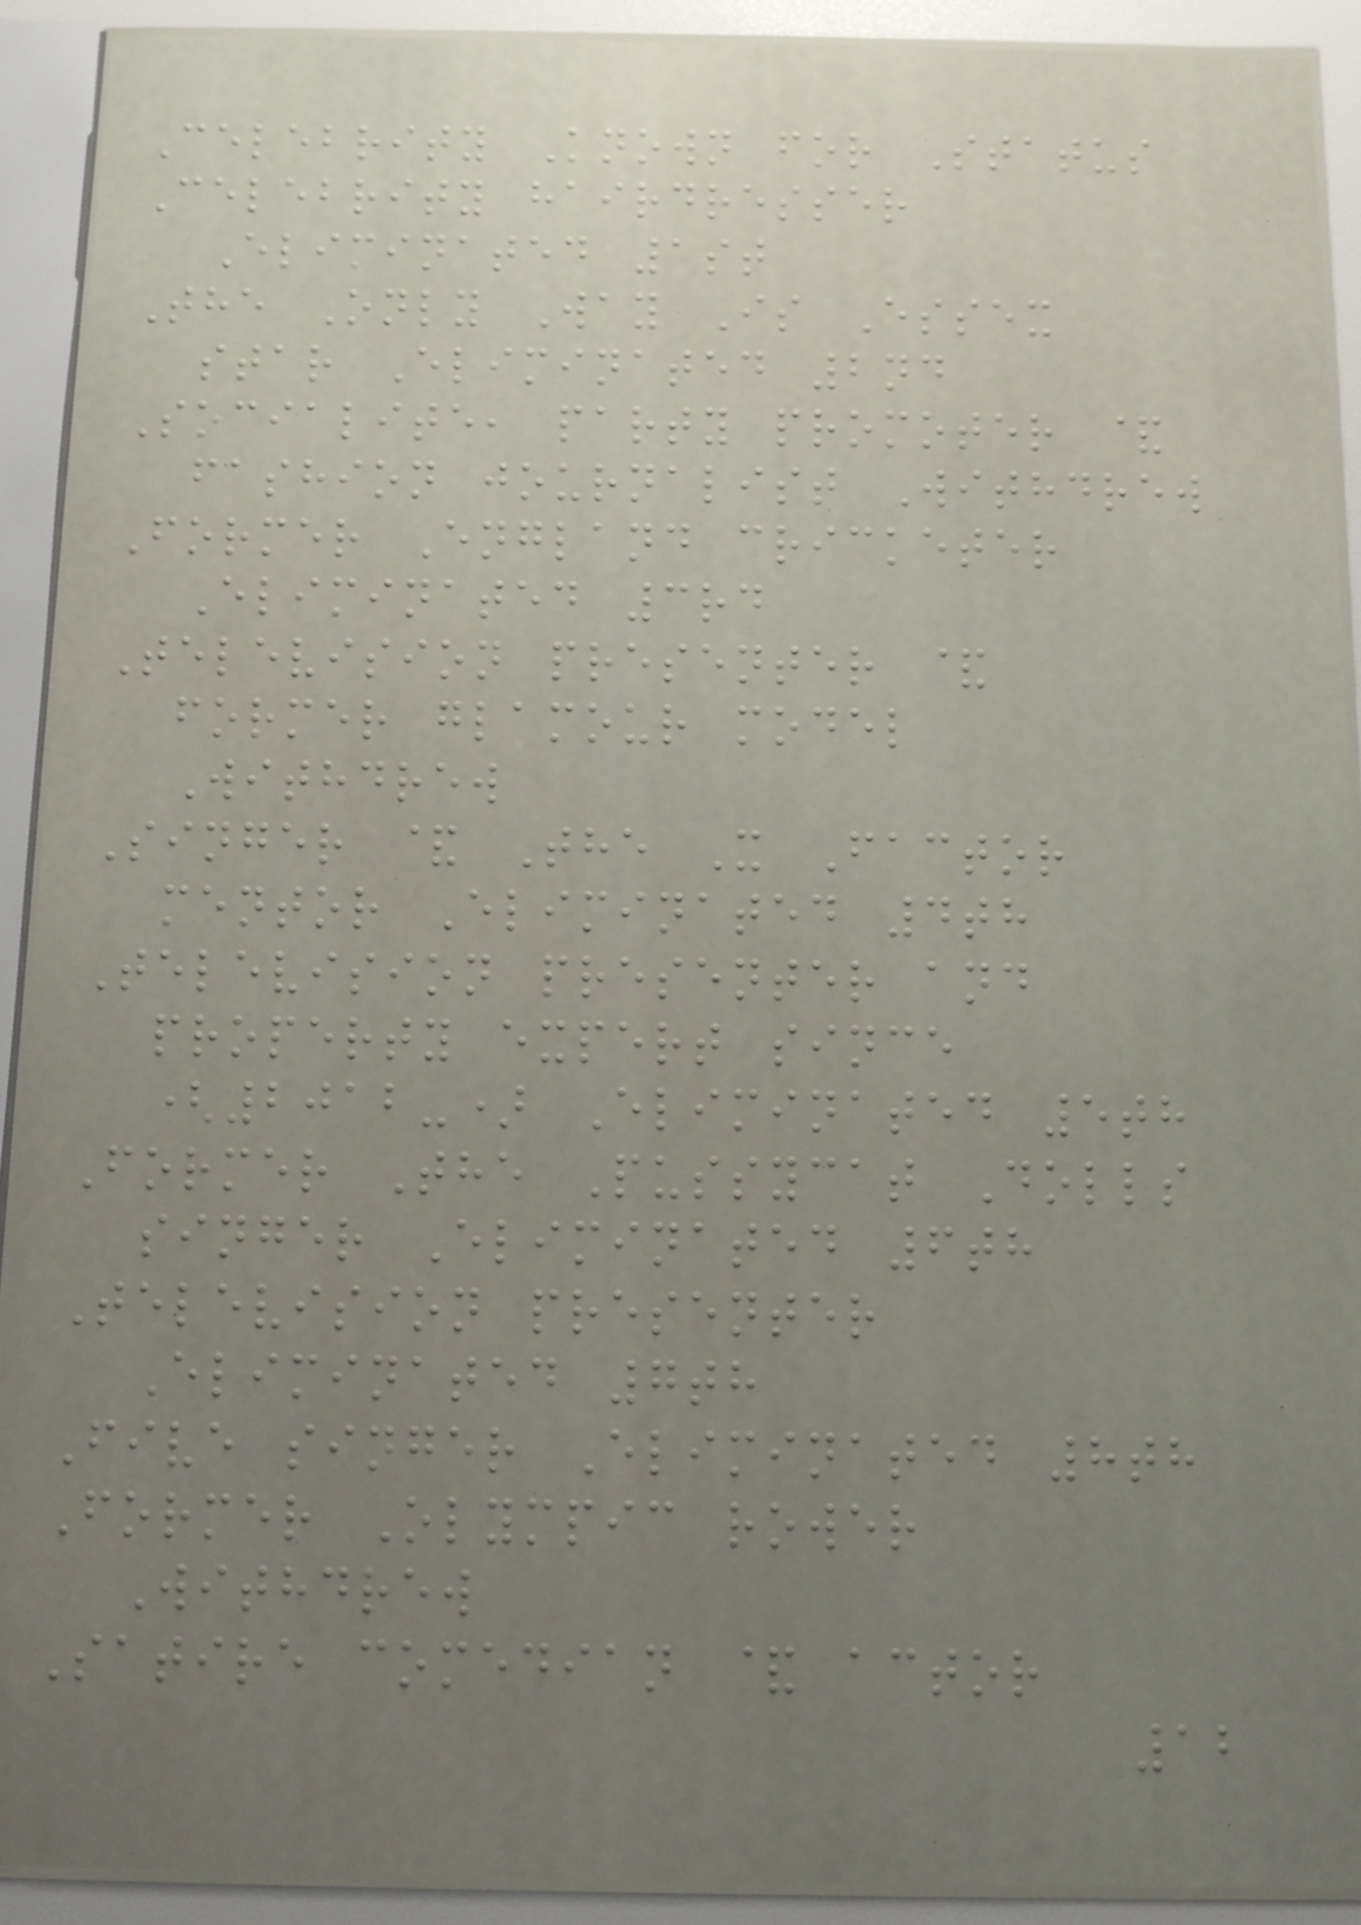Celebrity Known for Status
Celebrity hairdresser
Eliminated 1st
The Only Way Is Essex
star Eliminated 2nd
Socialite, party promoter &
fashion journalist Withdrew
Former England cricketer
Eliminated 3rd
Television presenter &
former glamour model
Withdrew
Singer & The X Factor
mentor Eliminated 4th
Television presenter and
property expert since
(2012-) Eliminated 5th
Former The Pussycat Dolls
singer Eliminated 6th
Television presenter
Eliminated 7th
Five singer Eliminated 8th
Former Olympic rower
Withdrew
Satire comedian & actor
12
